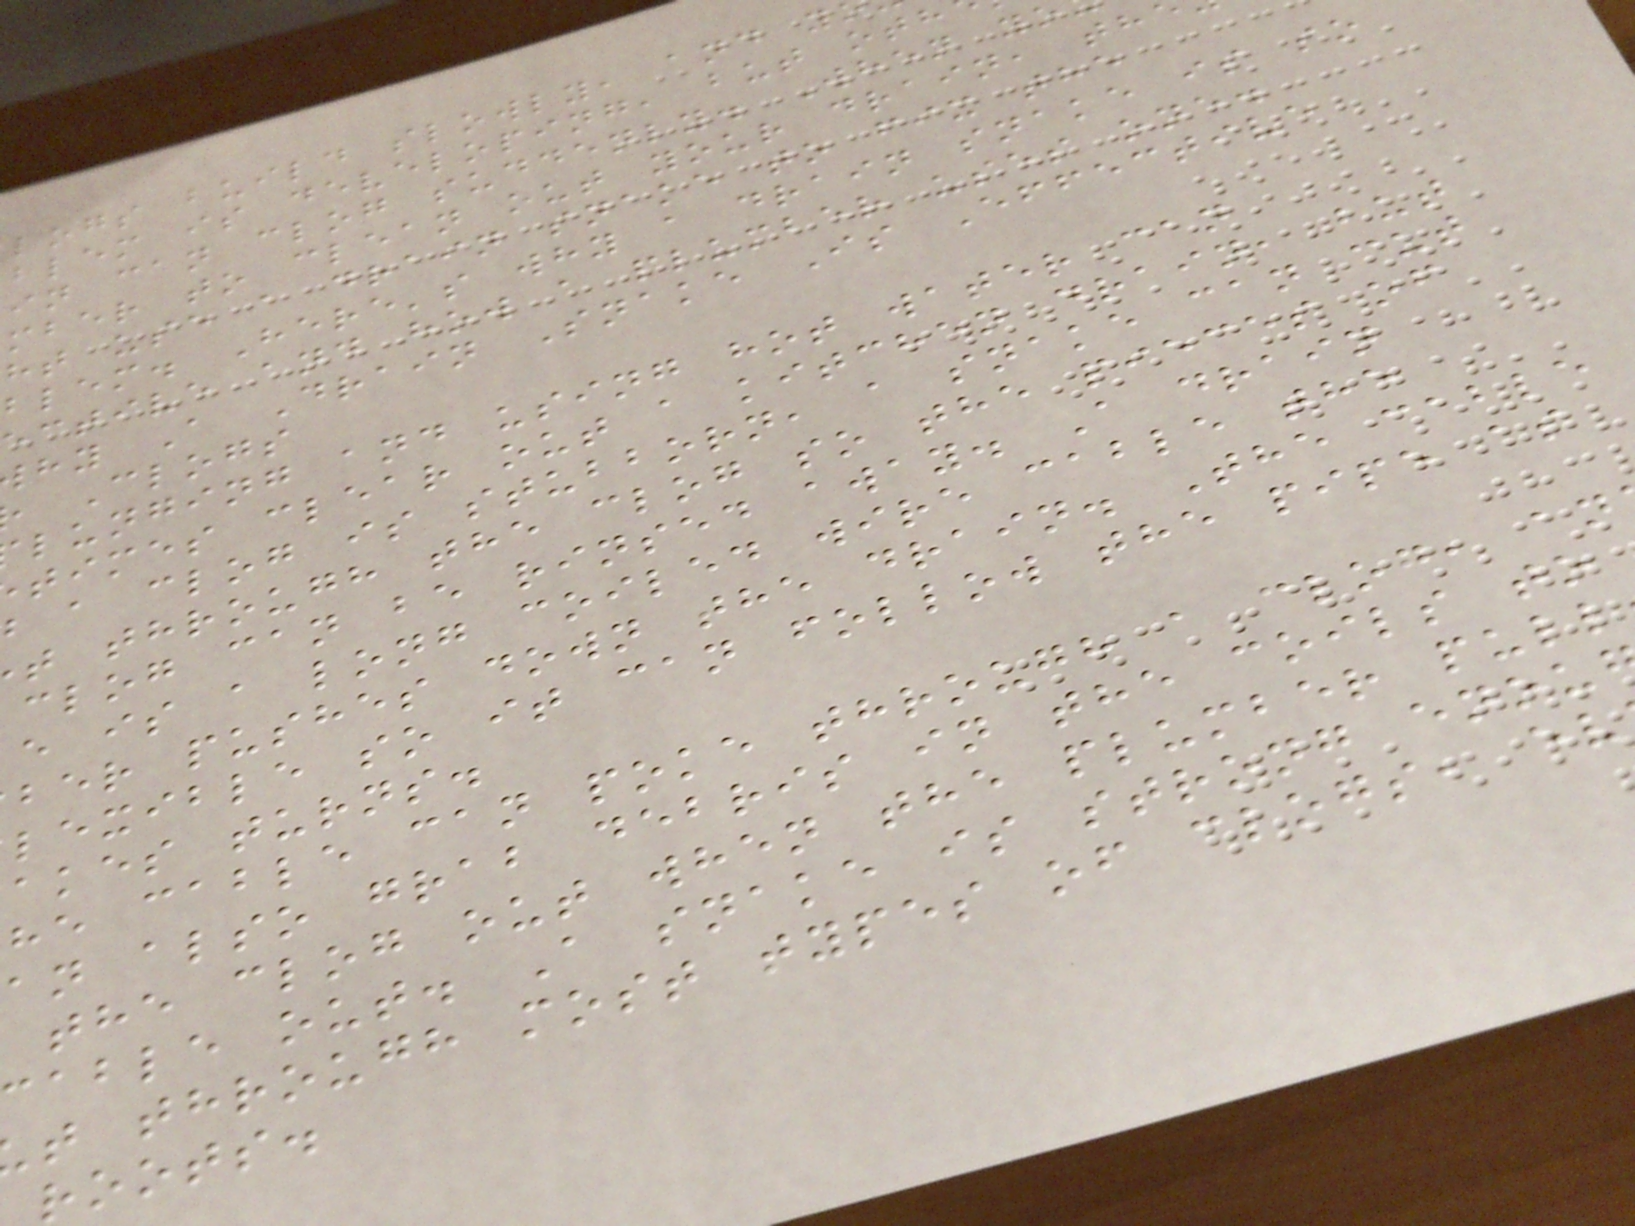logs build slowly, and y
blem is developing, but oth
in can clog suddenly. When yo
mber to clean out your drain, th
ht use a drain snake to fix the
blem. Here's why a drain snake is so
ective and how a plumber uses one.
hy A Drain Snake Is Effective
Clogs
lunging and using hot water can
times clear out a kitchen drain, but
a clog is stubborn, a snake can cut
t through the clog so the pieces of
clog can be rinsed away. A drain
e is a long coiled wire cable the
ber pushes down the drain. The cable
lexible so it can follow the pipe as
akes turns.
he cable can poke through a clog, an
an also grab debris in the coils to
the clog out when the plumber pull
able out. A snake is strong enou
t through most types of clogs, ev
roots.
